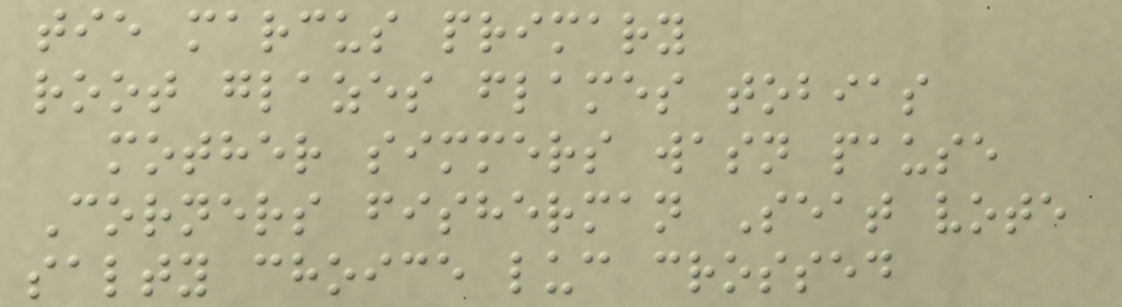tie marcus primary
root glazes flames tobias
mother simmers wasn pause
Corners fisherman Seat vote
salty choice luc crossed
